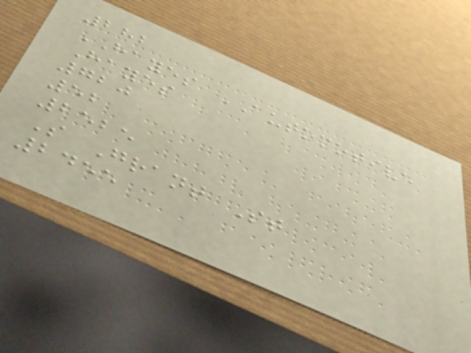282
HAYES AUTOMOTIVE
Hayes
720
52
2525
S Grant St
2455
